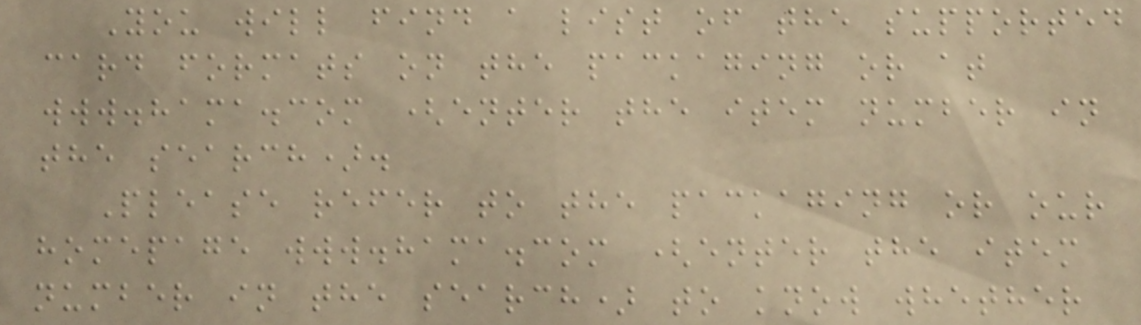You will find a list of the supported
card formats on the packaging or at
www.hama.com (enter the item number in
the search).
Please refer to the packaging or our
homepage www.hama.com (enter the item
number in the search) to know whether
